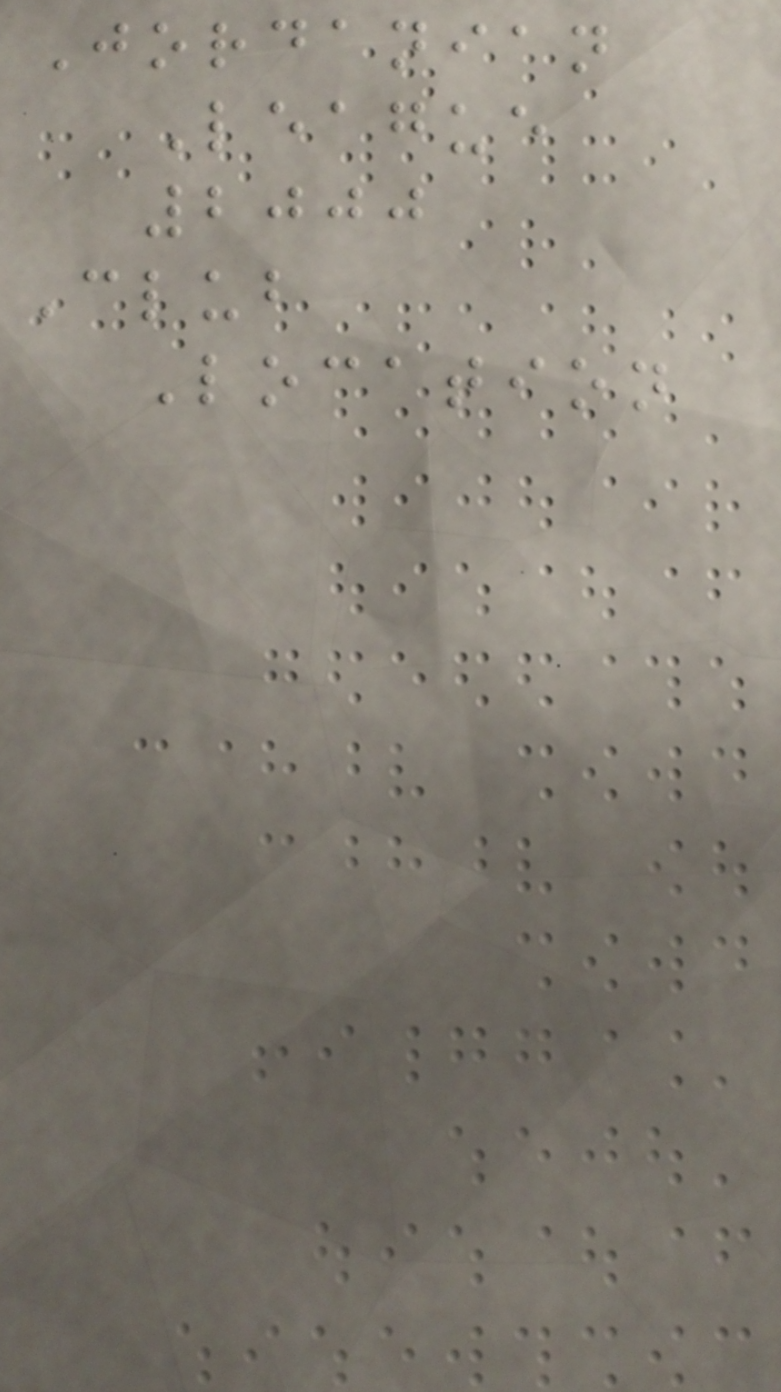Jordanian
League
2000
Club
Location
